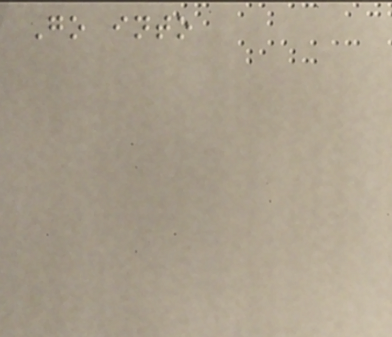Go into
